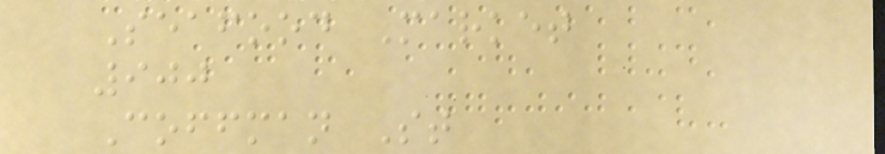Seafood Market
900
Coffman St
